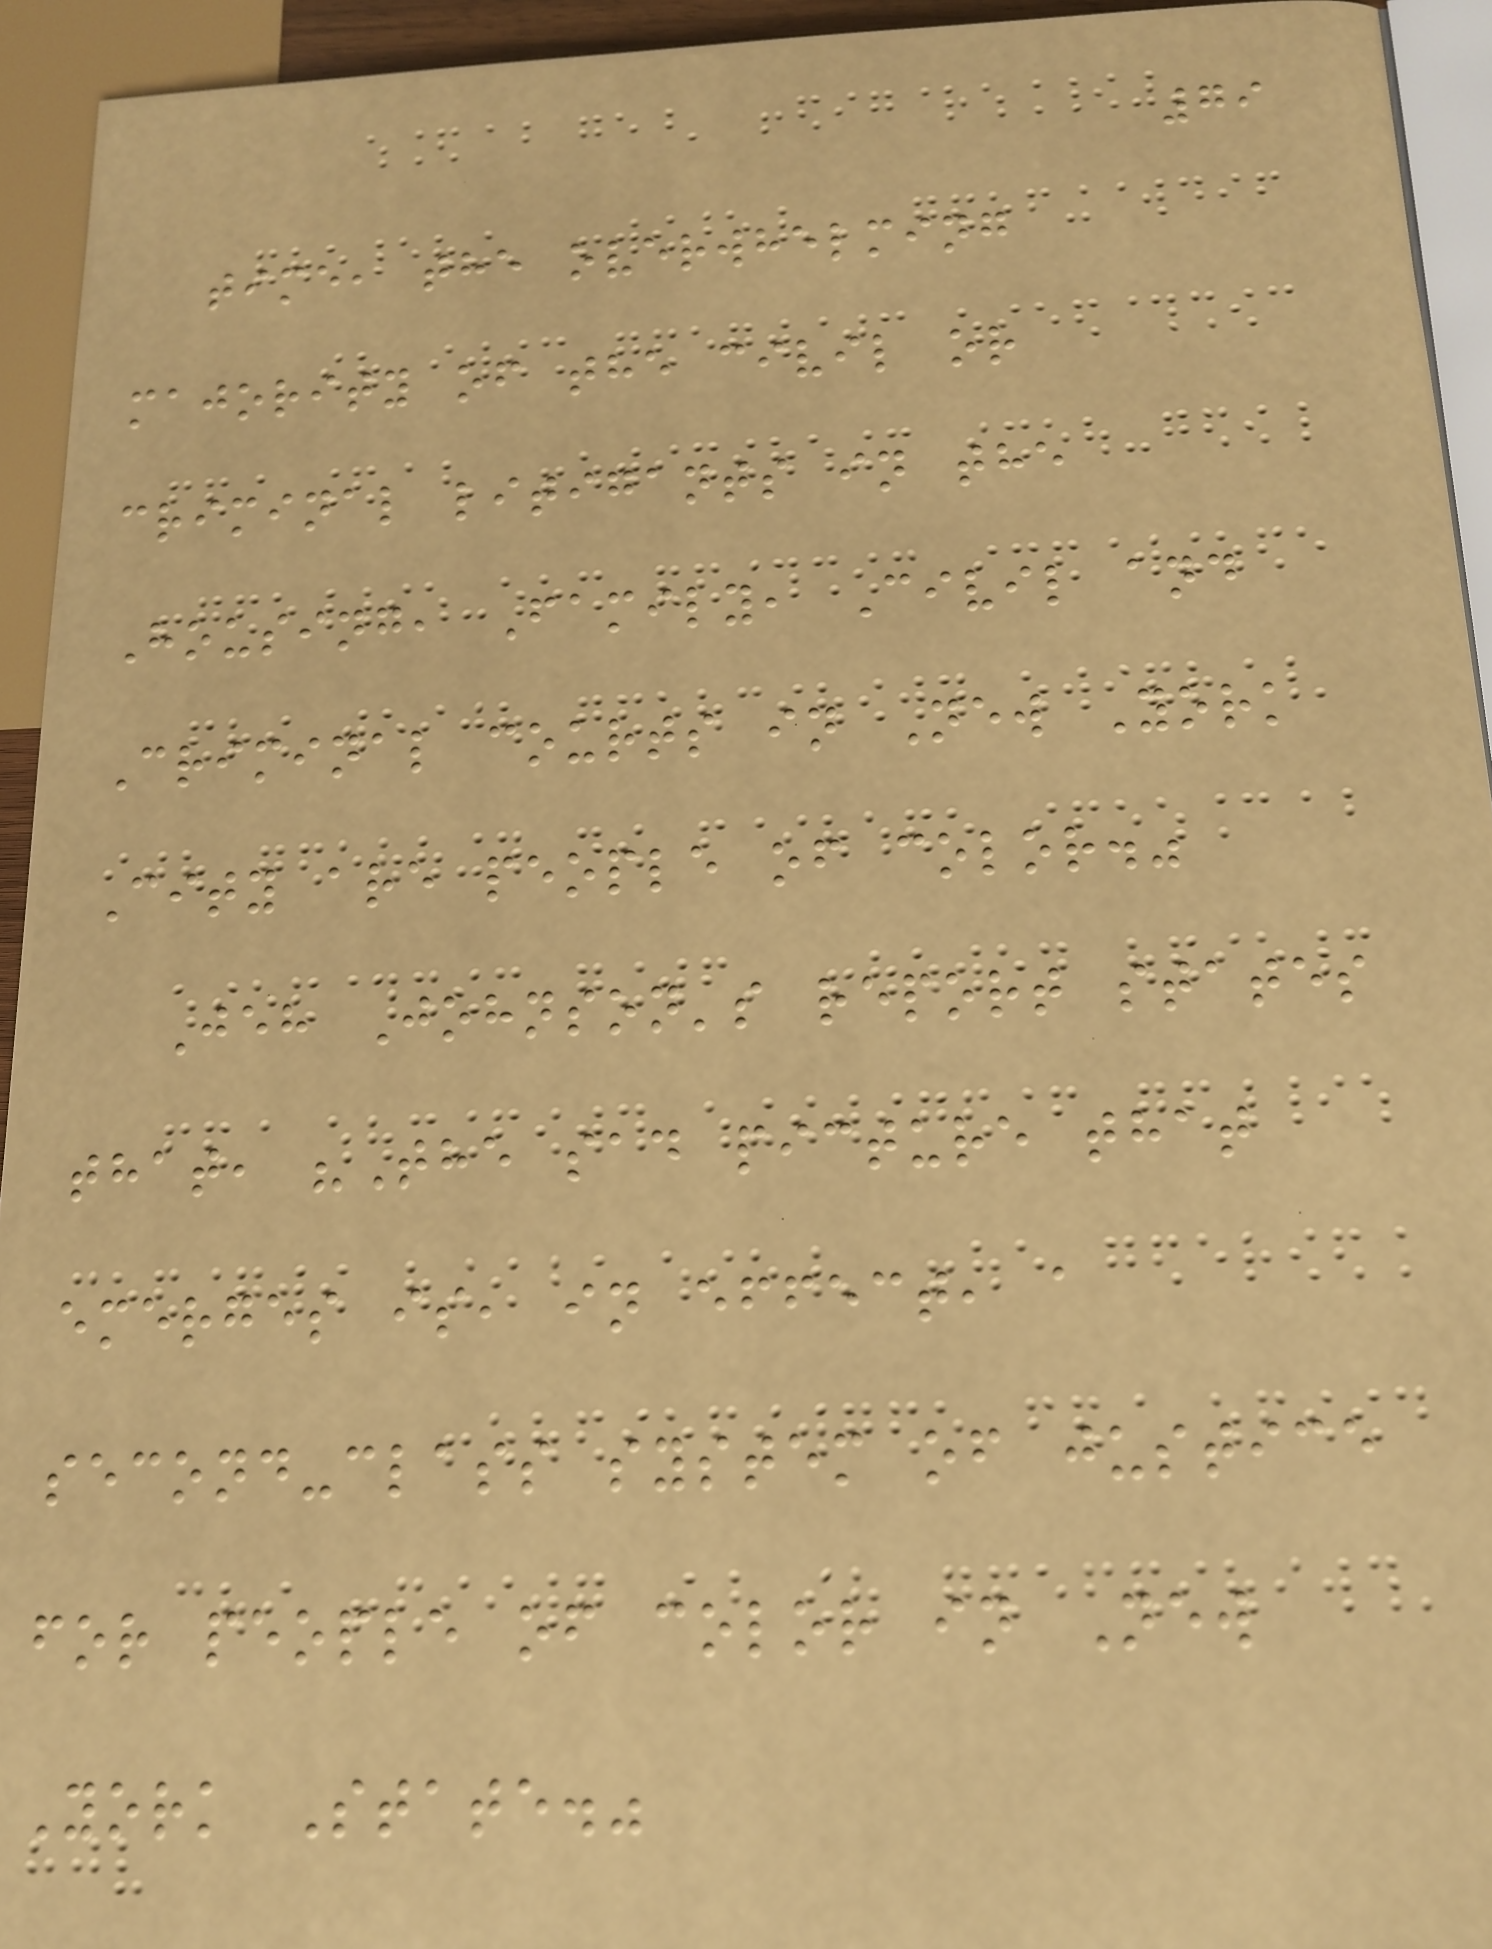79
time, the overwhelming
majority of the civil or
criminal litigants in the
Housing, Family, Civil and
Criminal courts in New York
City are people of color."
Jeh Johnson's report states
that, "The sad picture that
emerges is, in effect, a
second-class system of justice
for people of color in New
York State."
